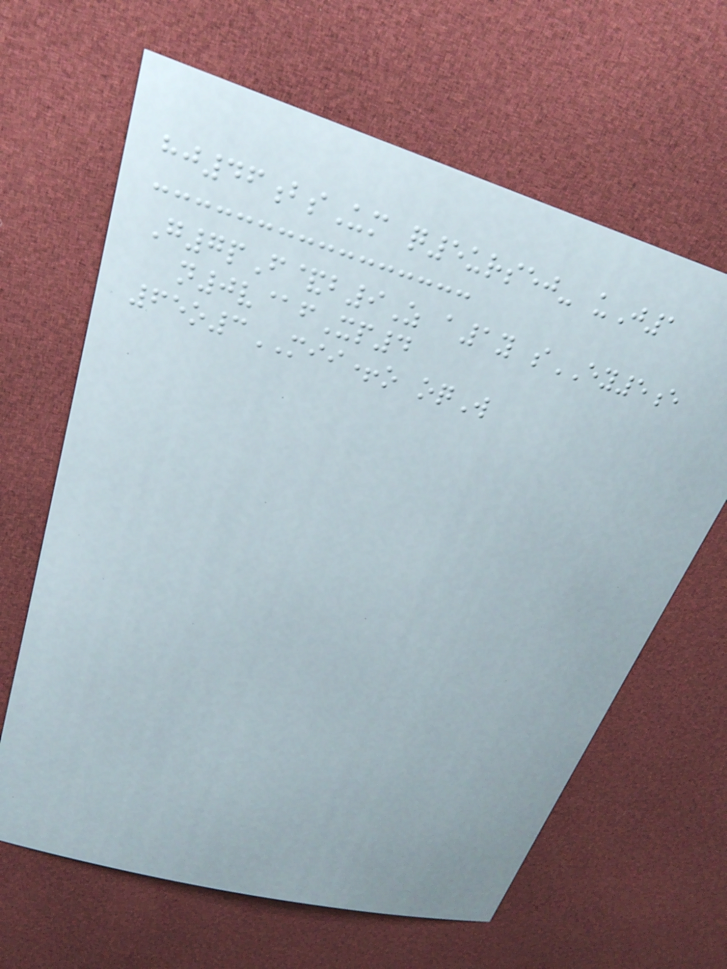hj46bsUm q5ursej- uJ1
G7pF&b9Z a1y sEY5e
n0v@fXp4
65o3MII+o oqW
